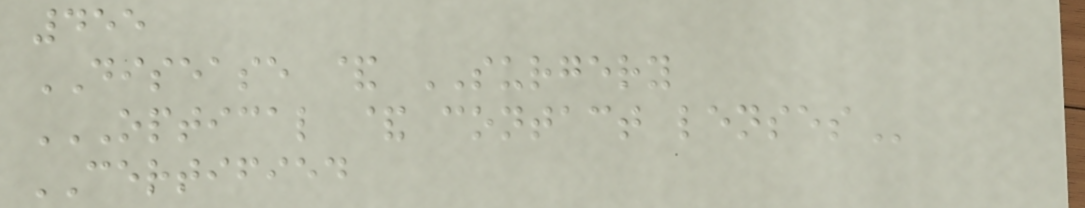455
DISEASE & SURGERY
OPTICAL & CONTACT LENSES
CERTIFIED
